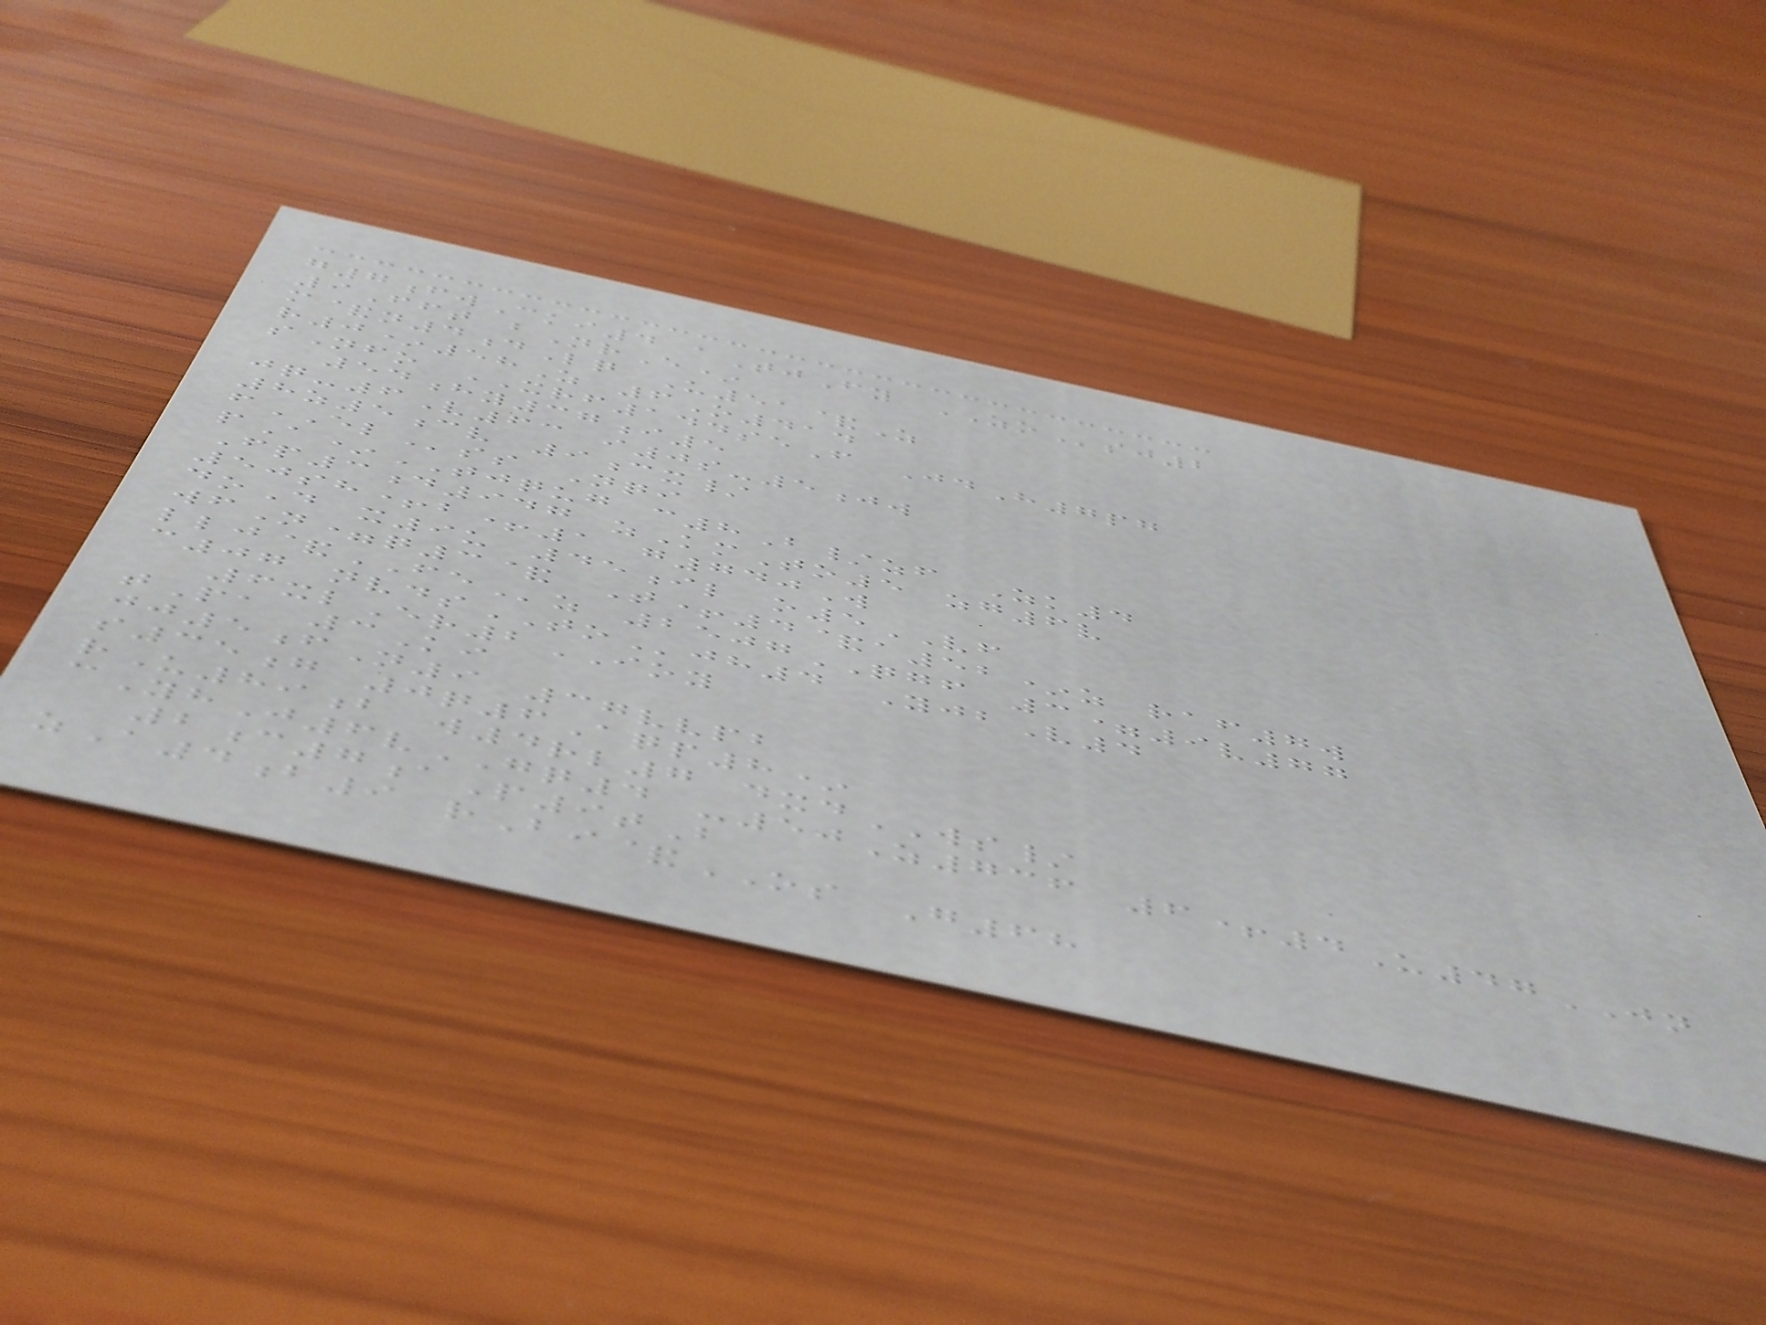g7fwCki4 aTjFy ZOsj2
9Fft bNrE*
m&n4dLq U51&Z
r0*58Z 6O414
sNfo XRF144seF JdH7pg
54hy37i5
jq-6V63 i0s-5jw
8z5cv 9cx/
fELss Nqi
pA*TJQUG c8B/zf Zk4
Fp3d947 zKmTo5 zg6v
50sh+b+1 g740W
doD x9u 45il o5VF
wfN=q3& T+4&a52*z raf7w
llj&FEz 2507QGF 3=9v77
c07 nvdsTOjh4 YjbV4
6xlEr2IOY
tPa 3Ki
jj5fN9 37vvpb
s35g 0q6Aqp8*
rU89b w4rl7 dxdWS/
cYhJ6vGQ4 -50Z736 6+4U47JN
2c7aP9tB
zA4b9 rBi&OS G68
